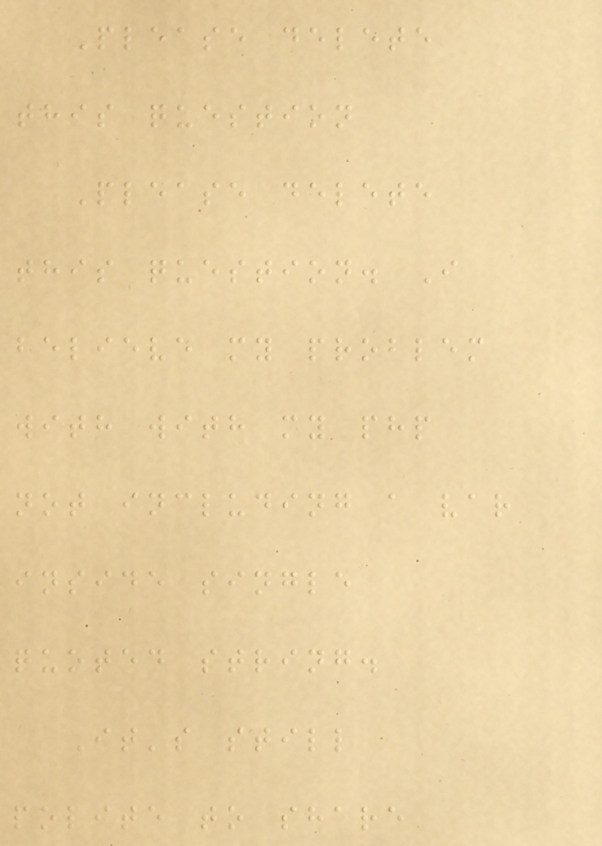Please delete
this question
Please delete
this question. I
believe my problem
with with my php
not including a var
inside single
quoted string.
It's still
polite to share
